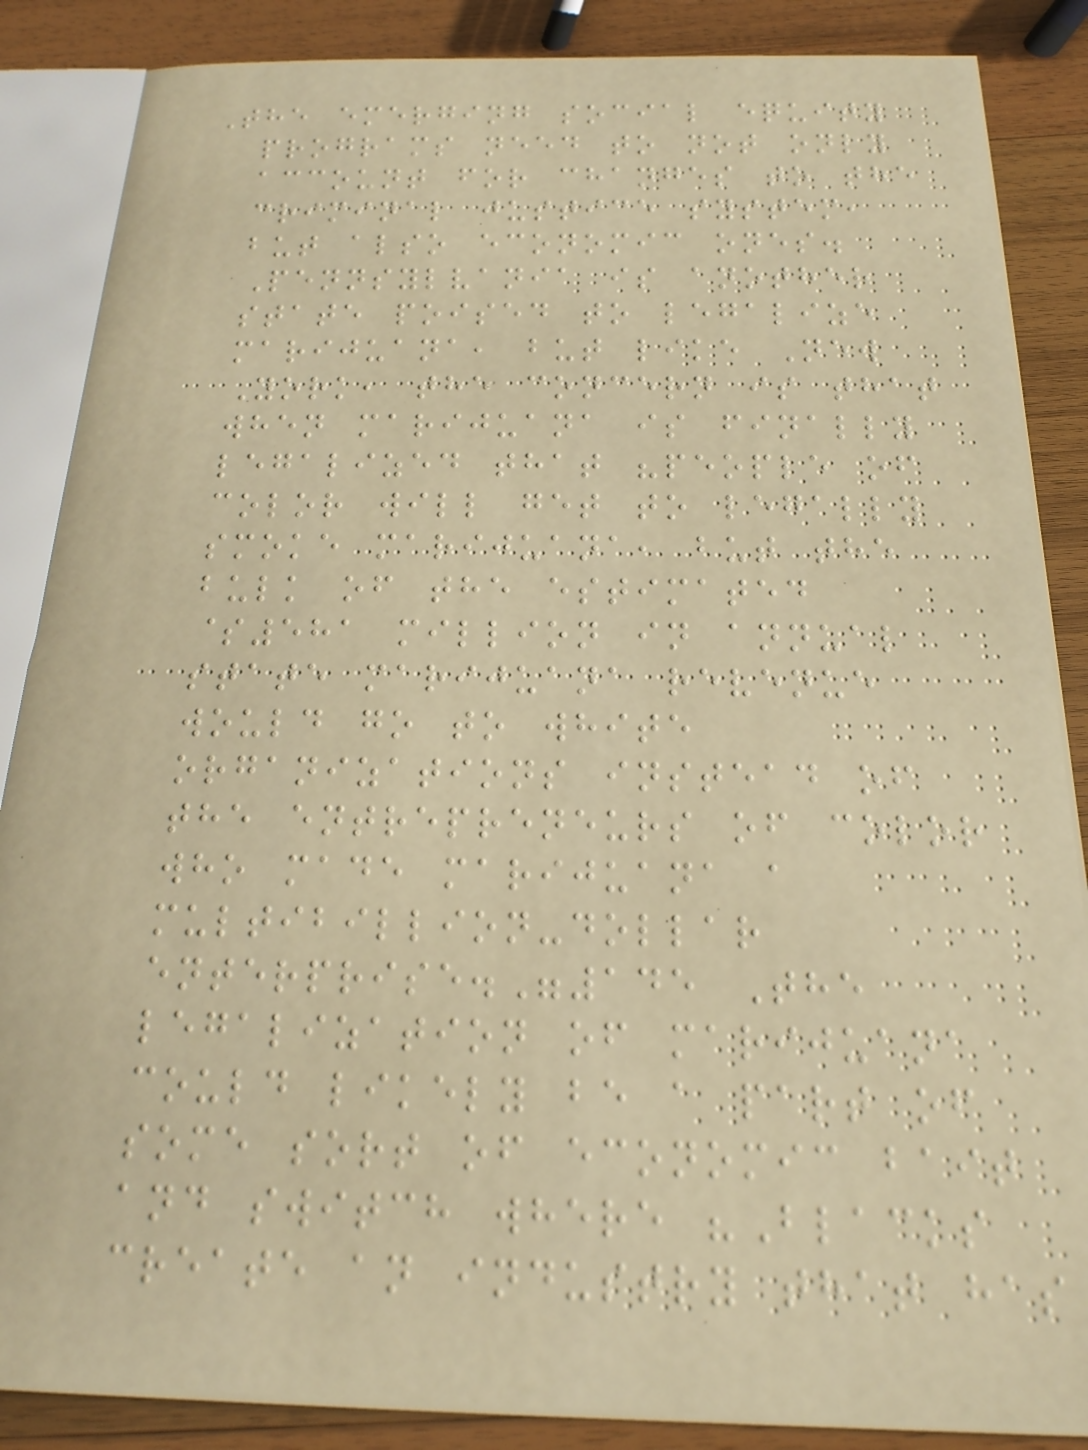The emerging social equity
programs need to not only
account for changes to the
criminal justice system,
but also economic ones.
Pennsylvania is another
state poised to legalize
marijuana, but like New
York, the concern is that
when marijuana is finally
legalized that "people of
color will get to legally
smoke marijuana, but the
bulk of the estimated
$581 million in annual
state marijuana revenue
would go to white
organizations instead of
the entrepreneurs of color
who made marijuana a
multibillion-dollar
enterprise."145 The
legalization of marijuana
could likely be a part of
some sort of economic bait
and switch where "Blacks
create an industry that has
